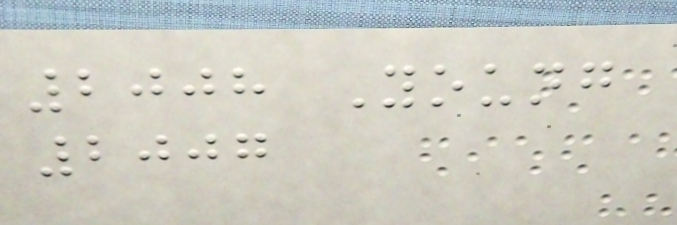2008 Young
2007
